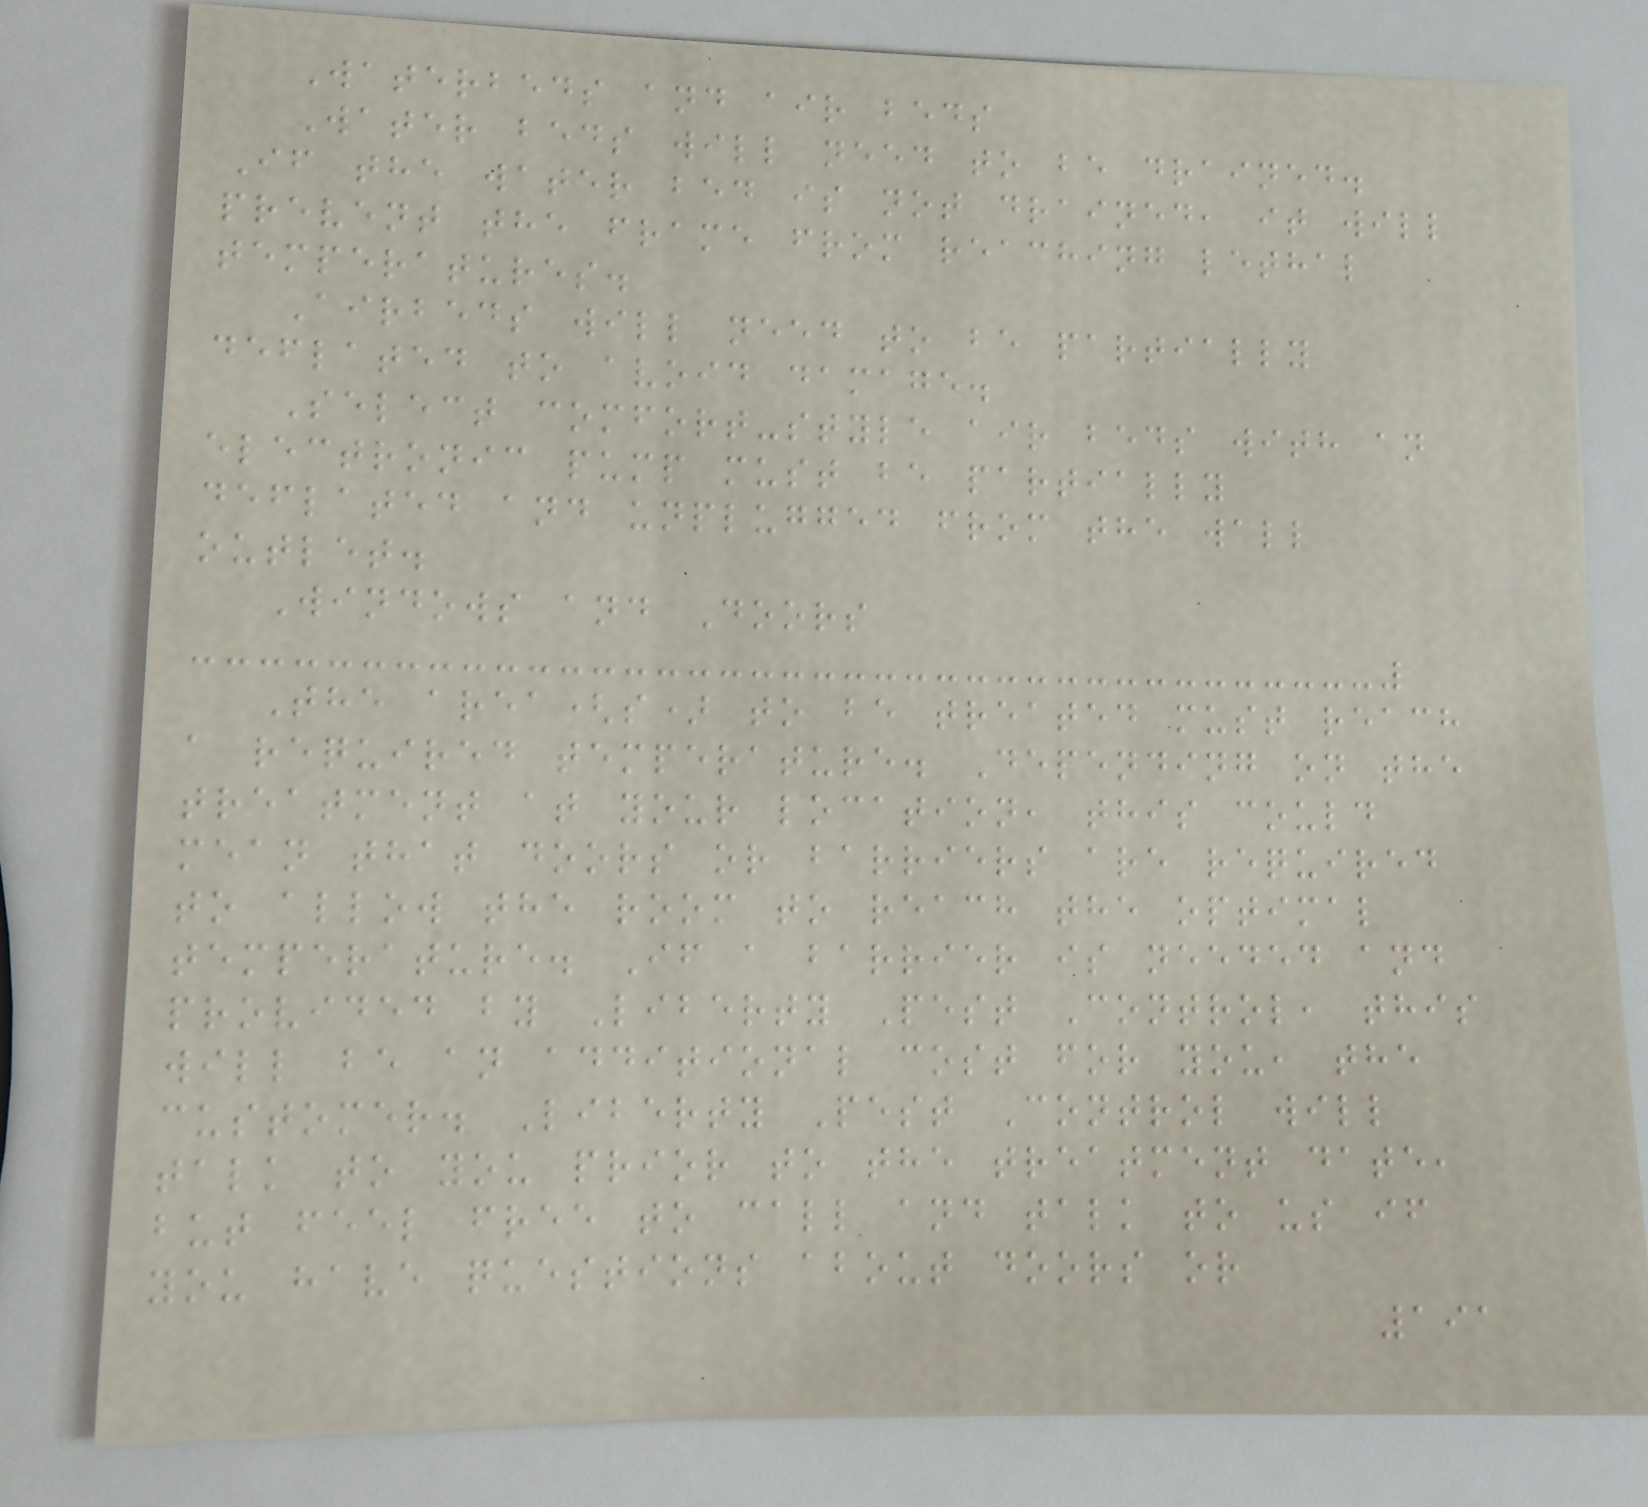Waterbeds and air beds
Water beds will need to be drained.
If the water bed is not drained, it will
prevent the frame from reaching lethal
temperatures.
Airbeds will need to be partially
deflated to avoid damage.
Select comfort-style air beds with an
electronic pump must be partially
deflated and unplugged from the wall
outlet.
Windows and Doors
The area(s) to be treated must reach
a required temperature. Depending on the
treatment at your location, this could
mean that doors or barriers are required
to allow the room to reach the optimal
temperature. If a barrier is needed and
provided by Liberty Pest Control, this
will be an additional cost for you, the
customer. Liberty Pest Control will
talk to you prior to the treatment date,
but feel free to call and talk to us if
you have questions about doors or
191
